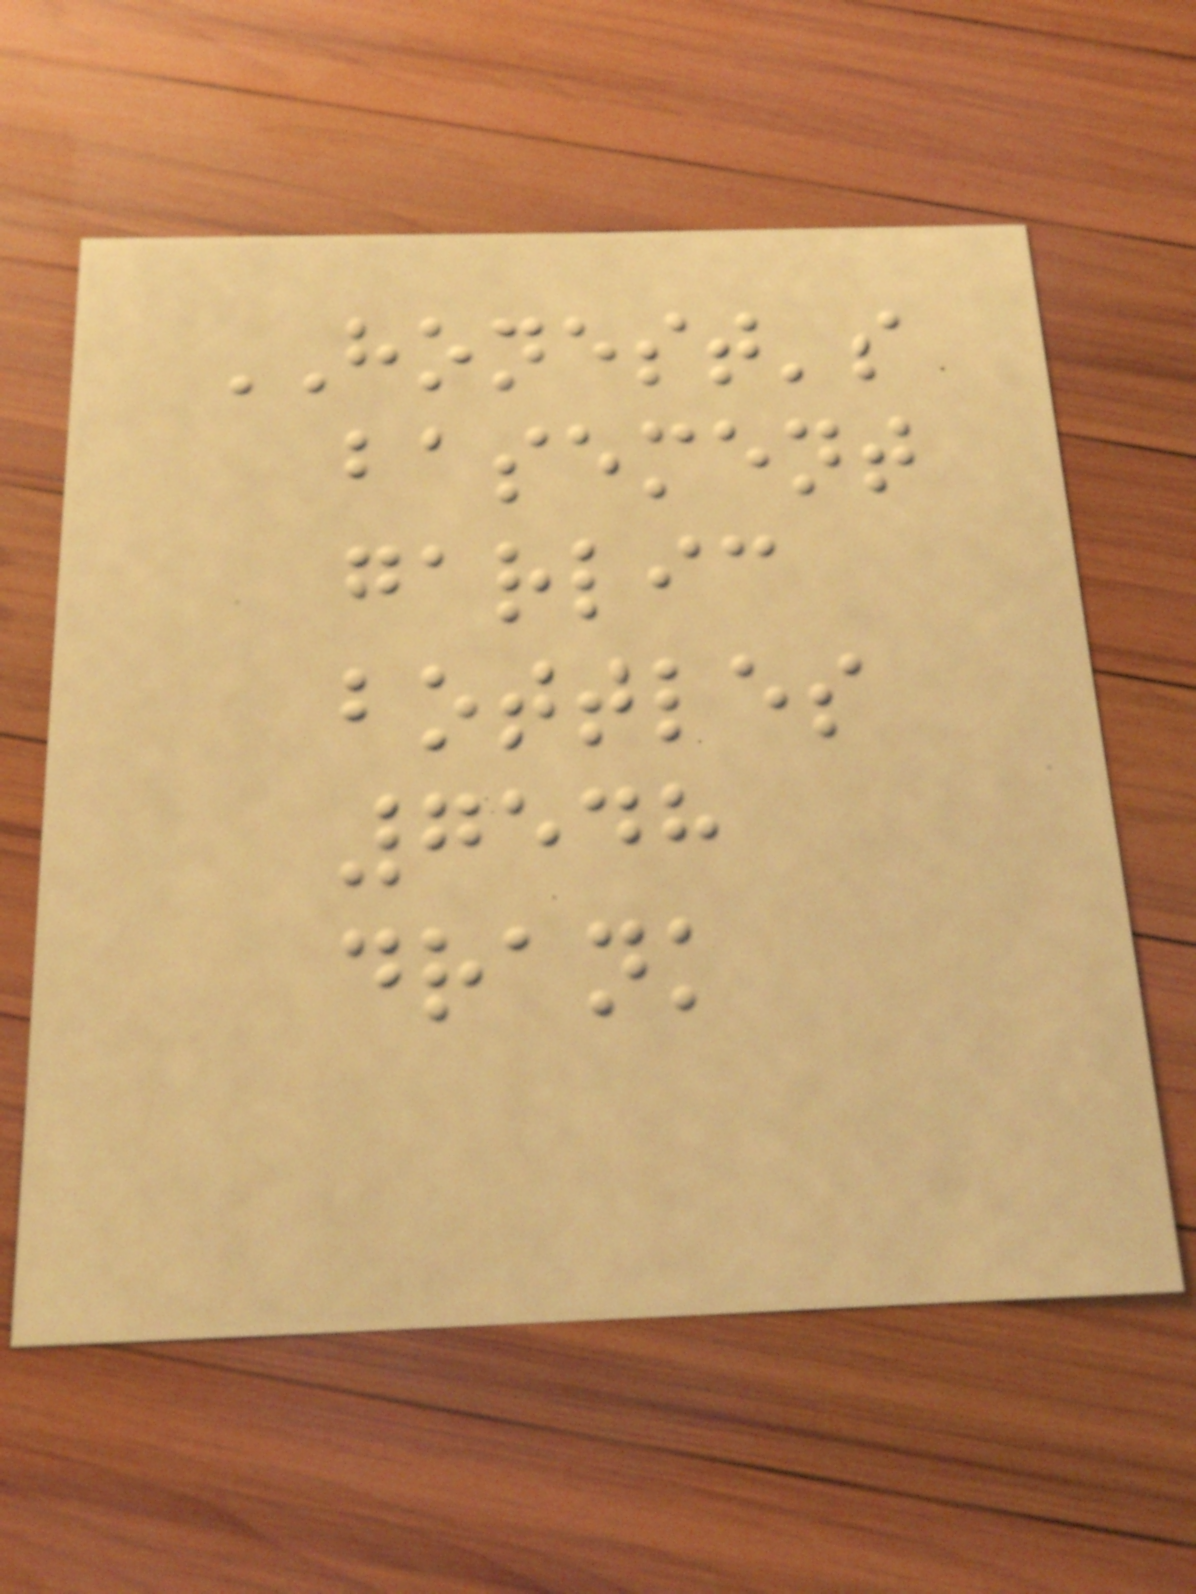HONEST's
basement
garlic
bottles
7548
drank
